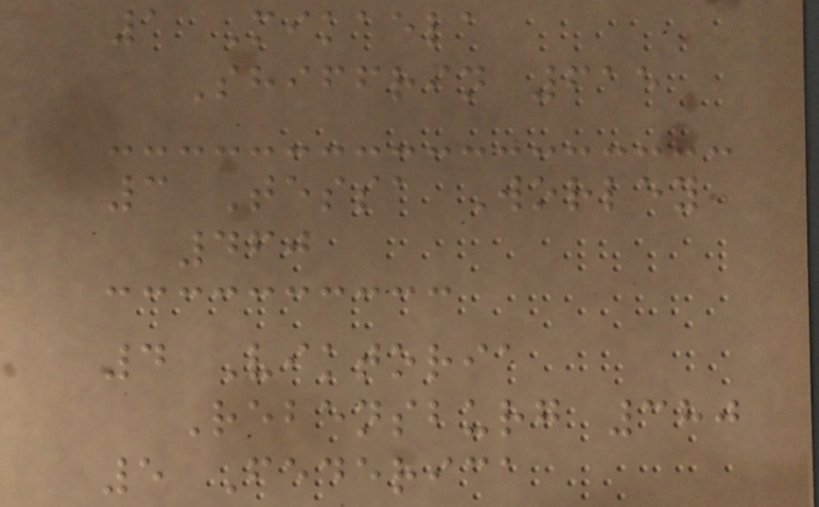1 Mikaela
Shiffrin 615
3 Tessa Worley
460
4 Viktoria
Rebensburg 380
5 Federica
